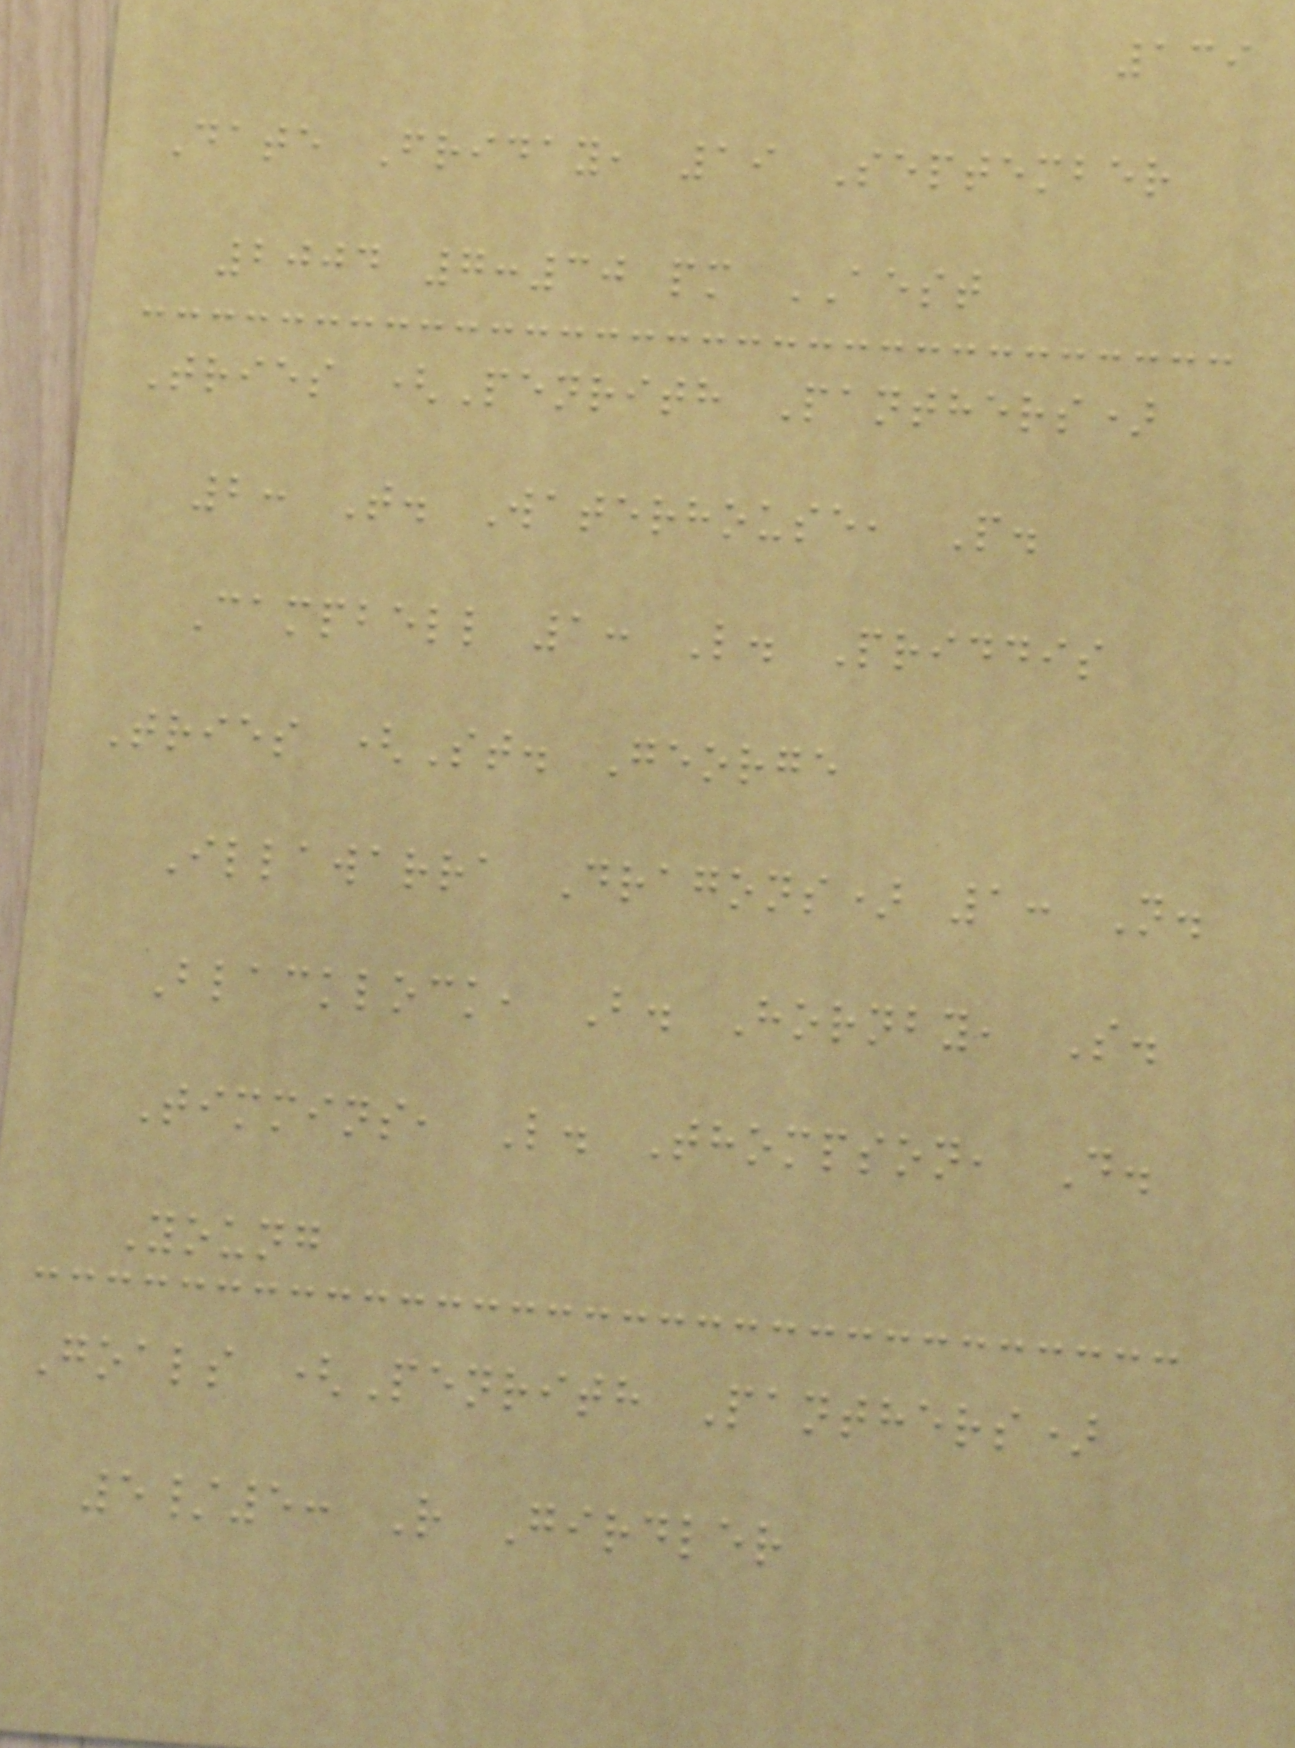139
Date Friday, 19 September
2004 7:30 pm AEST
Tries (Penrith Panthers)
2: T. Waterhouse, P.
Campbell 1: L. Priddis
Tries (St. George
Illawarra Dragons) 1: N.
Blacklock, B. Hornby, S.
Timmins, L. Thompson, D.
Young
Goals (Penrith Panthers)
5/5: R Girdler
